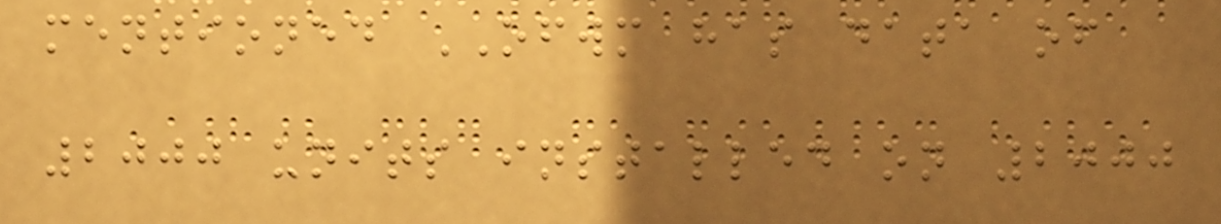mentioned OFWM has data of
2000 units installed on 2000
